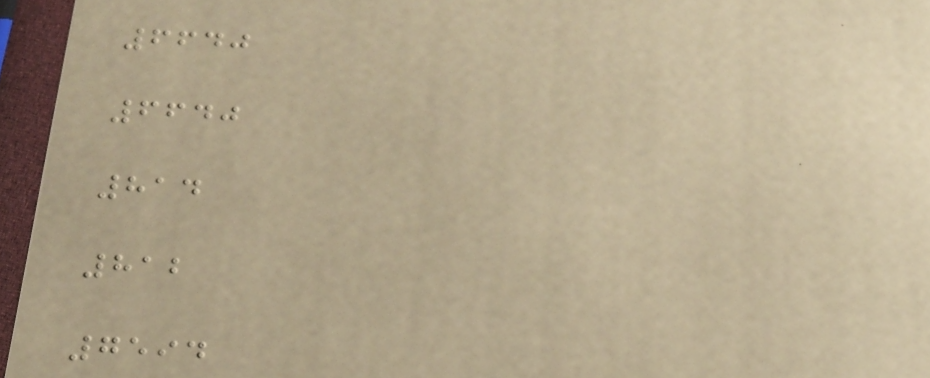6640
6640
814
812
7594
